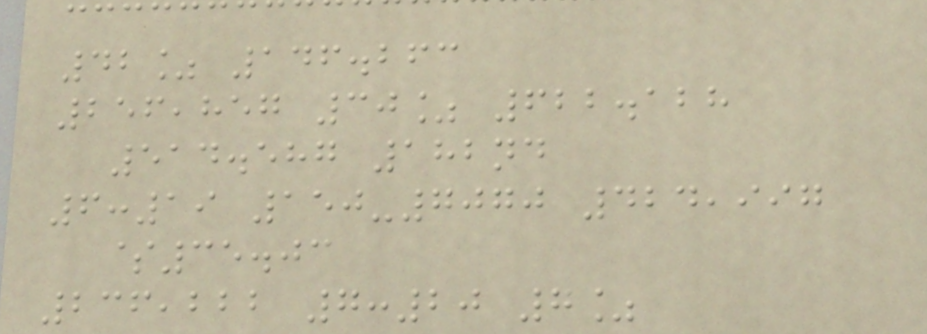42% 146.263
256,857 30% 622.128
514.587 182nd
6:19 150-7070 424,997
$35.03
236,222 7:20 7%
